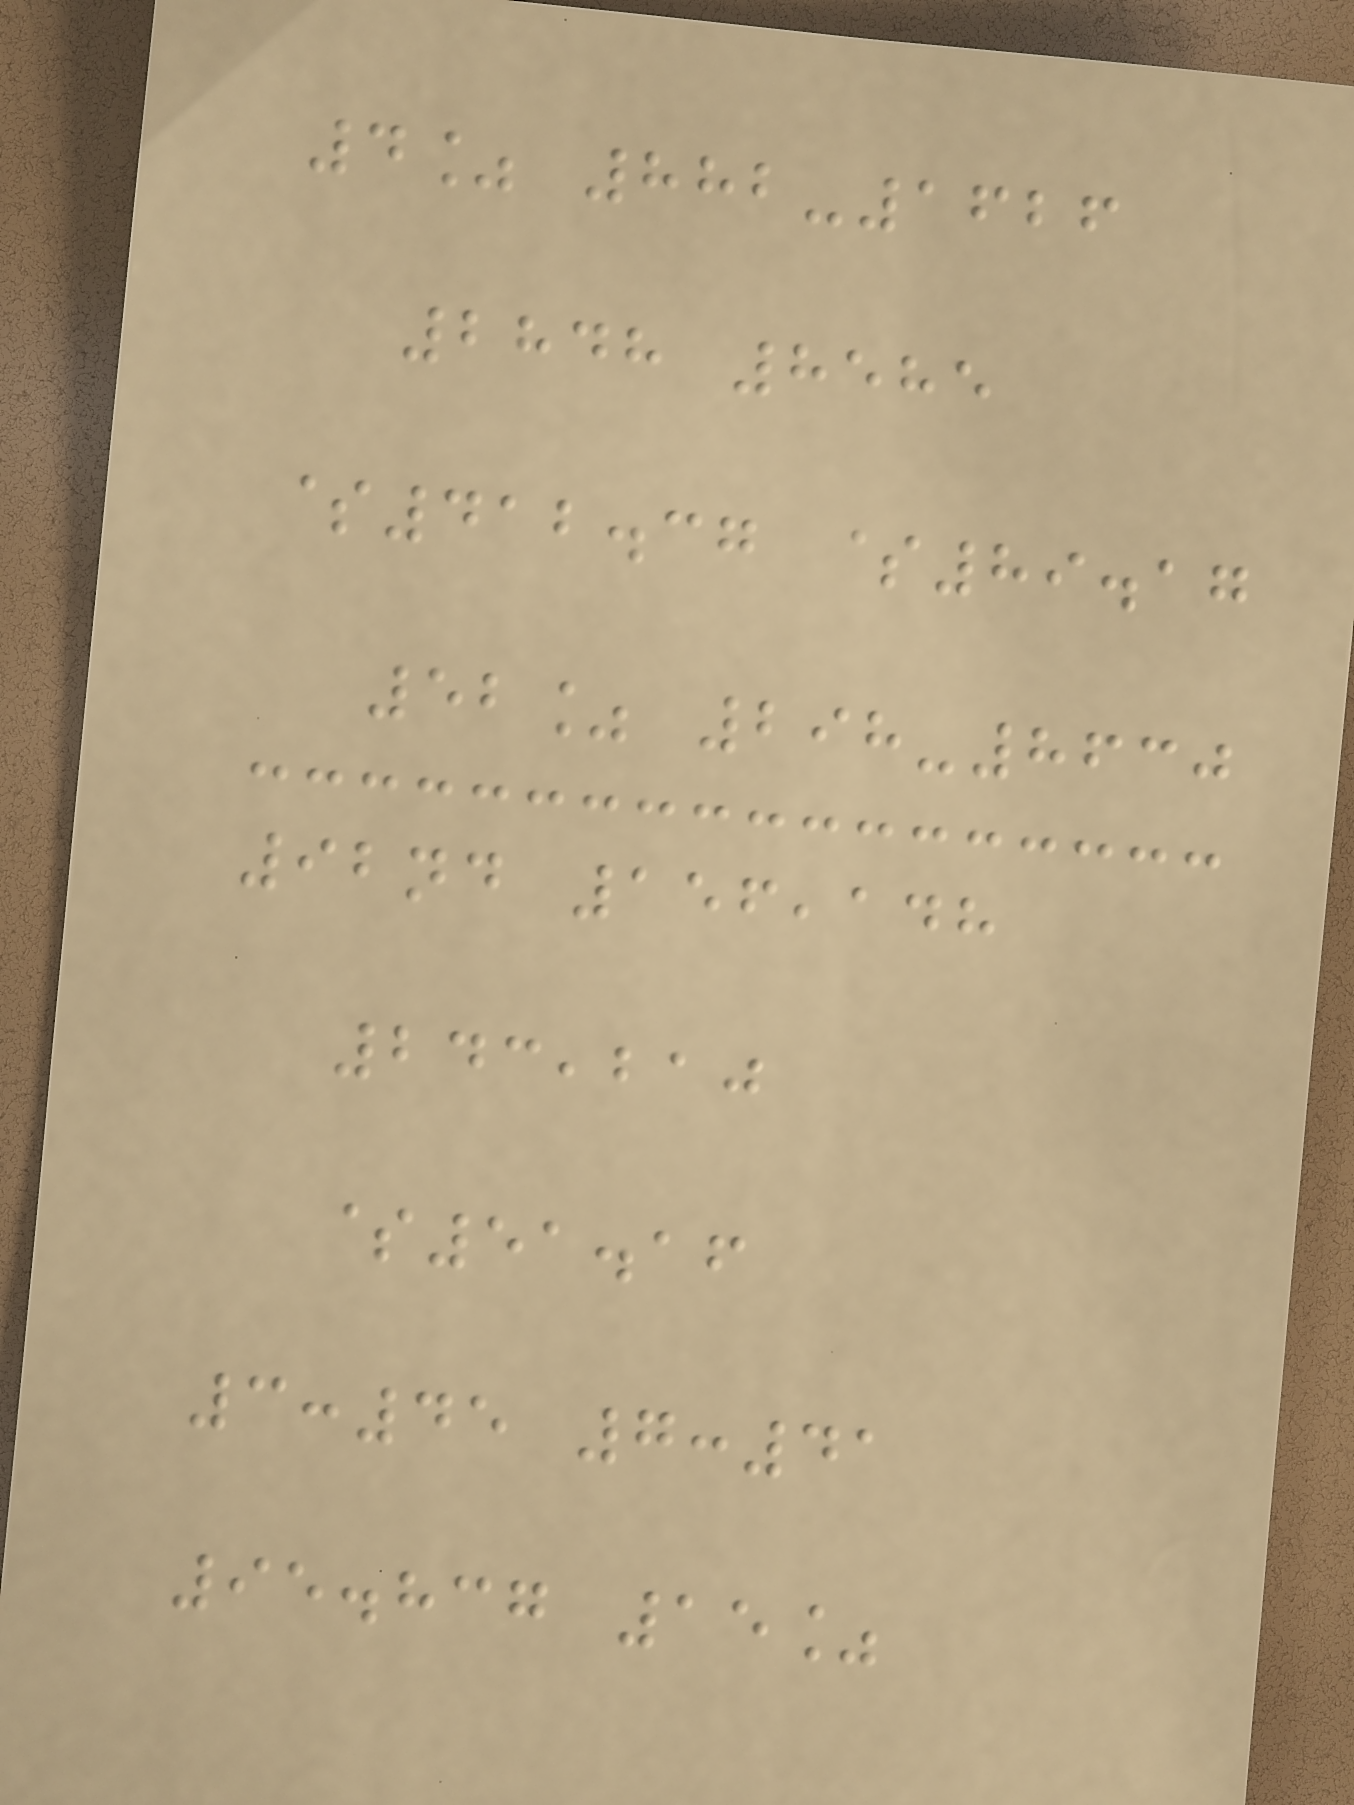4% 882-1626
2848 8585
$412.37 $89.17
52% 298-8630
92nd 156,148
243,210
$51.16
3:45 7:41
95.837 15%
